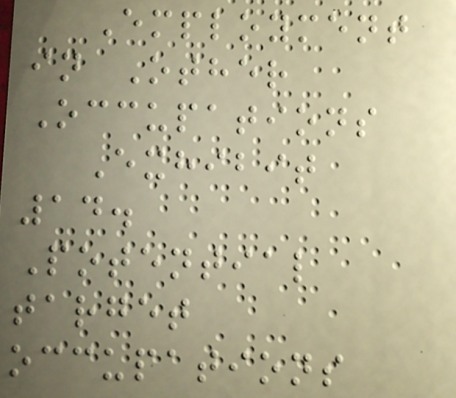Employment
in Other
Occupations
Exhibit
14.
Potential
target
occupations
